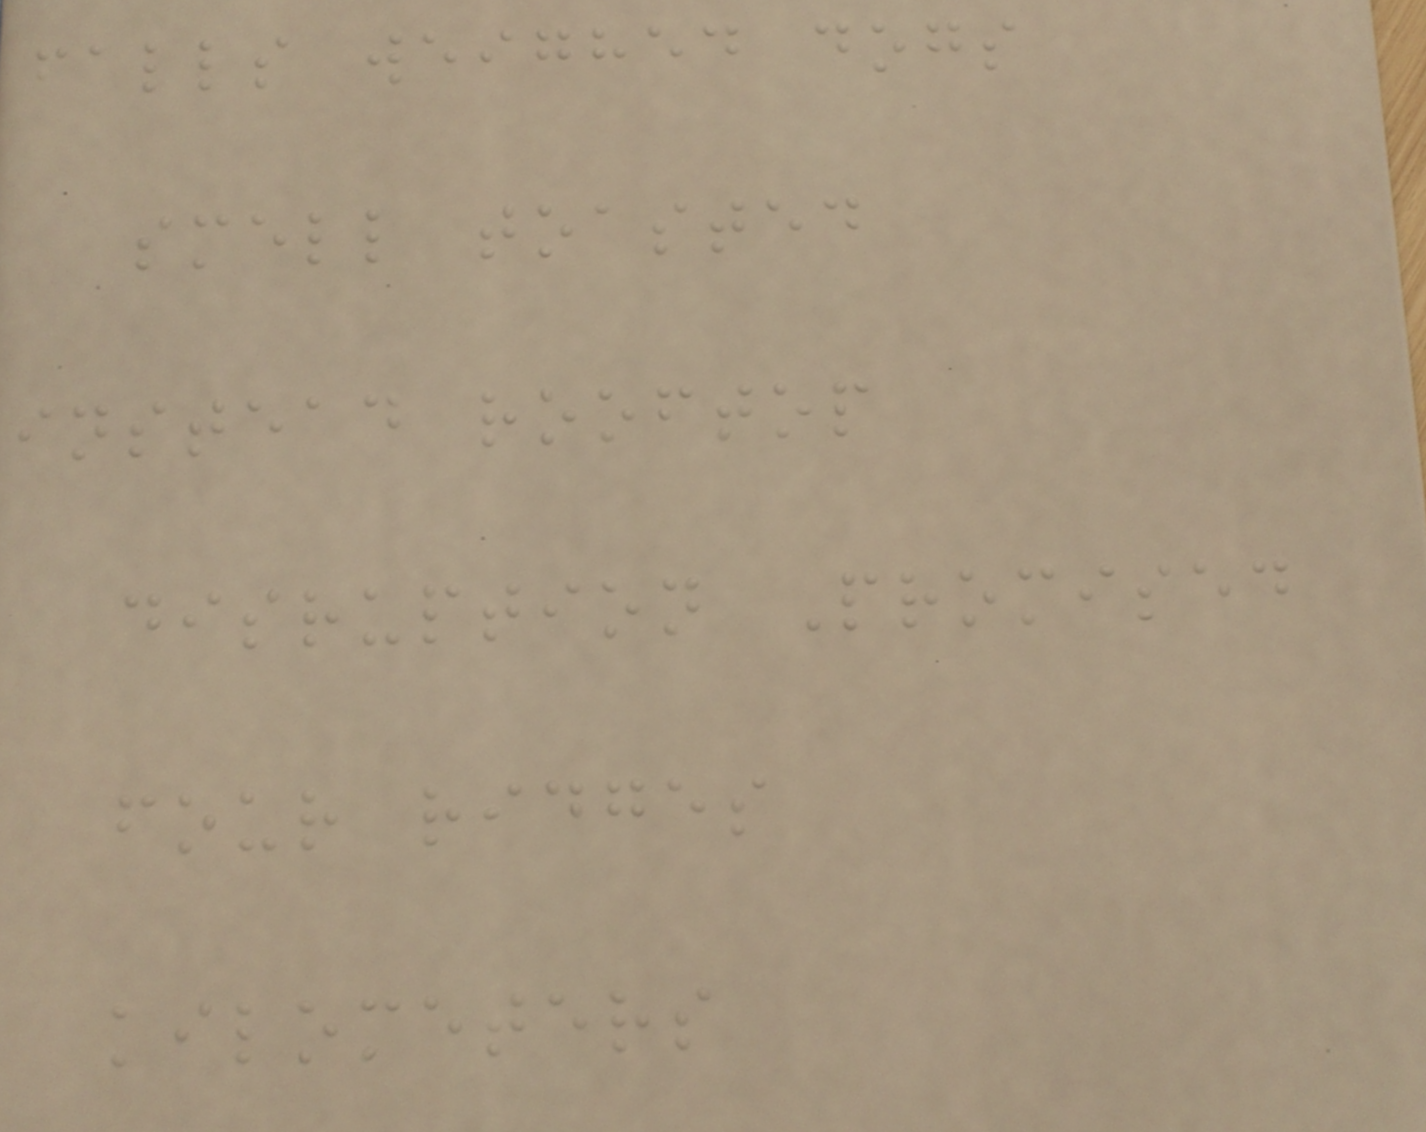falls weighed dogs
smell toasted
instead rooftop
disruption Promised
four ridges
kilometers
